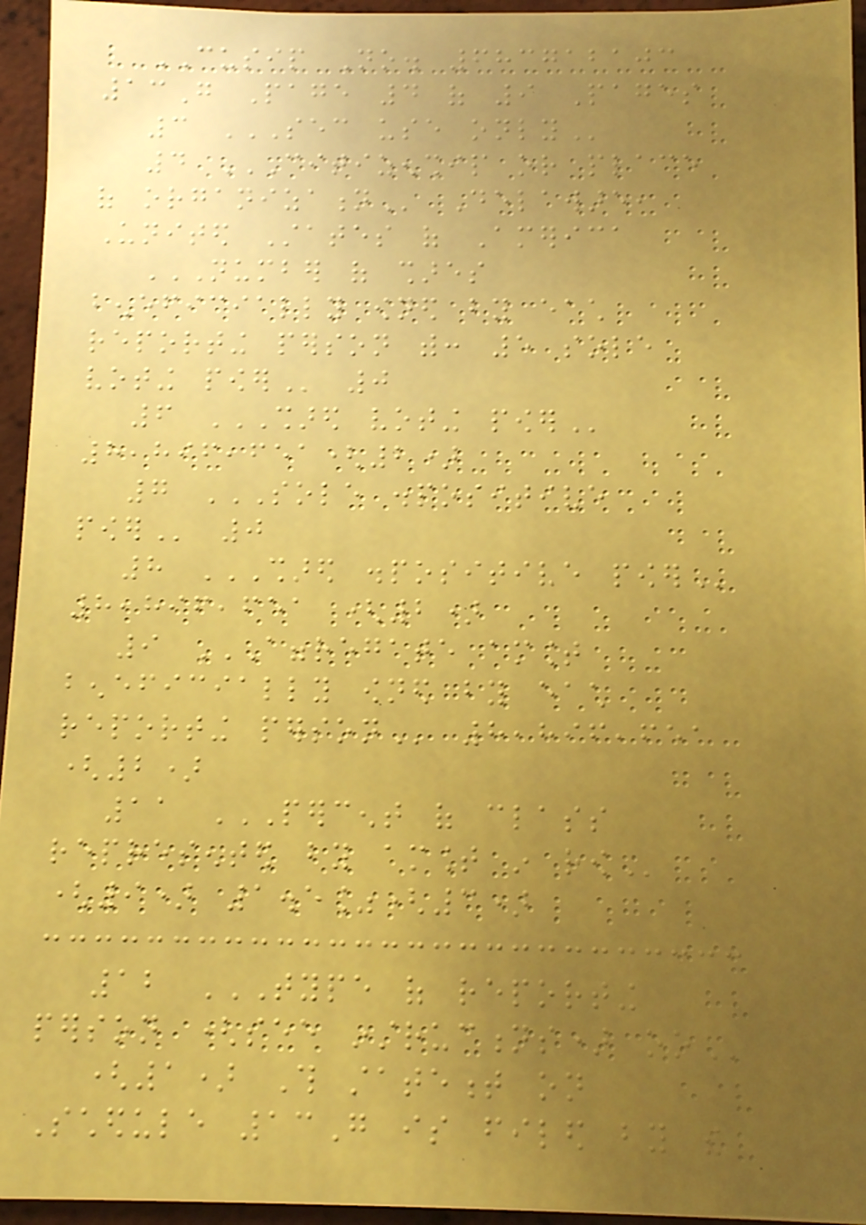CUSIP No. 683712103
13G Page 4 of 9 Pages
3 SEC USE ONLY
4 CITIZENSHIP OR PLACE
OF ORGANIZATION Delaware,
United States of America
NUMBER OF SHARES
BENEFICIALLY OWNED BY EACH
REPORTING PERSON WITH: 5 SOLE
VOTING POWER 0
6 SHARED VOTING POWER
8,896,651(2)
7 SOLE DISPOSITIVE
POWER 0
8 SHARED DISPOSITIVE POWER
8,896,651 (2)
9 AGGREGATE AMOUNT
BENEFICIALLY OWNED BY EACH
REPORTING PERSON 8,896,651
(2)
11 PERCENT OF CLASS
REPRESENTED BY AMOUNT IN ROW
(9) 1.5%(3)
12 TYPE OF REPORTING
PERSON (SEE INSTRUCTIONS) OO
(1) This statement on
Schedule 13G is filed by the
